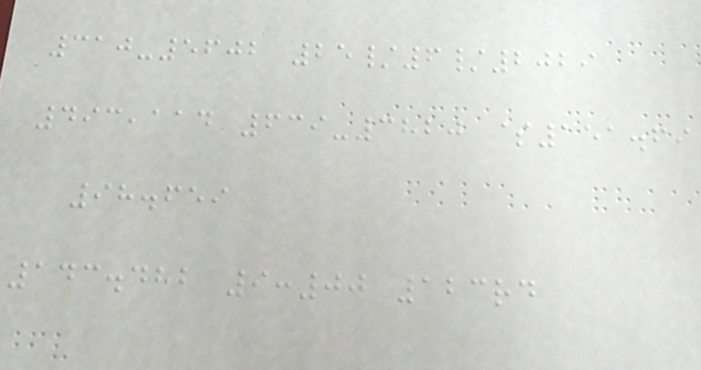310-5602 25/6/2029
493,114 639-3820 $151.69
98.659
143.482 9:00 123rd
